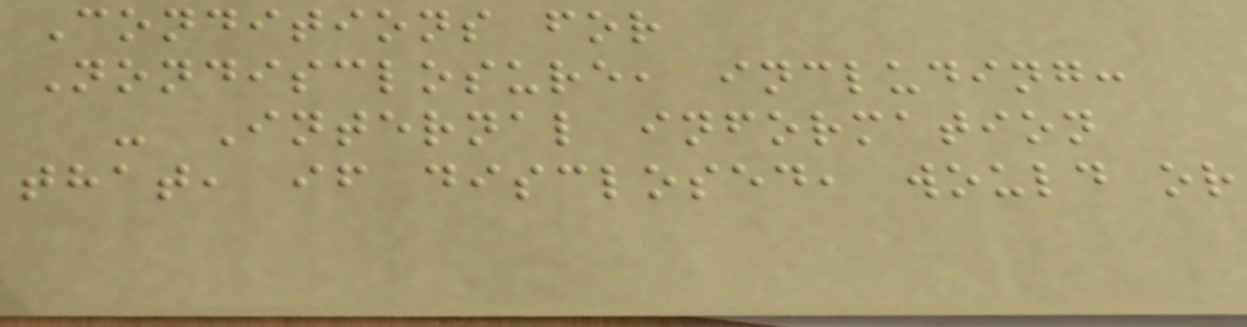Conditions for
Nondisclosure, including:
- Internal information
that, if disclosed, would or
